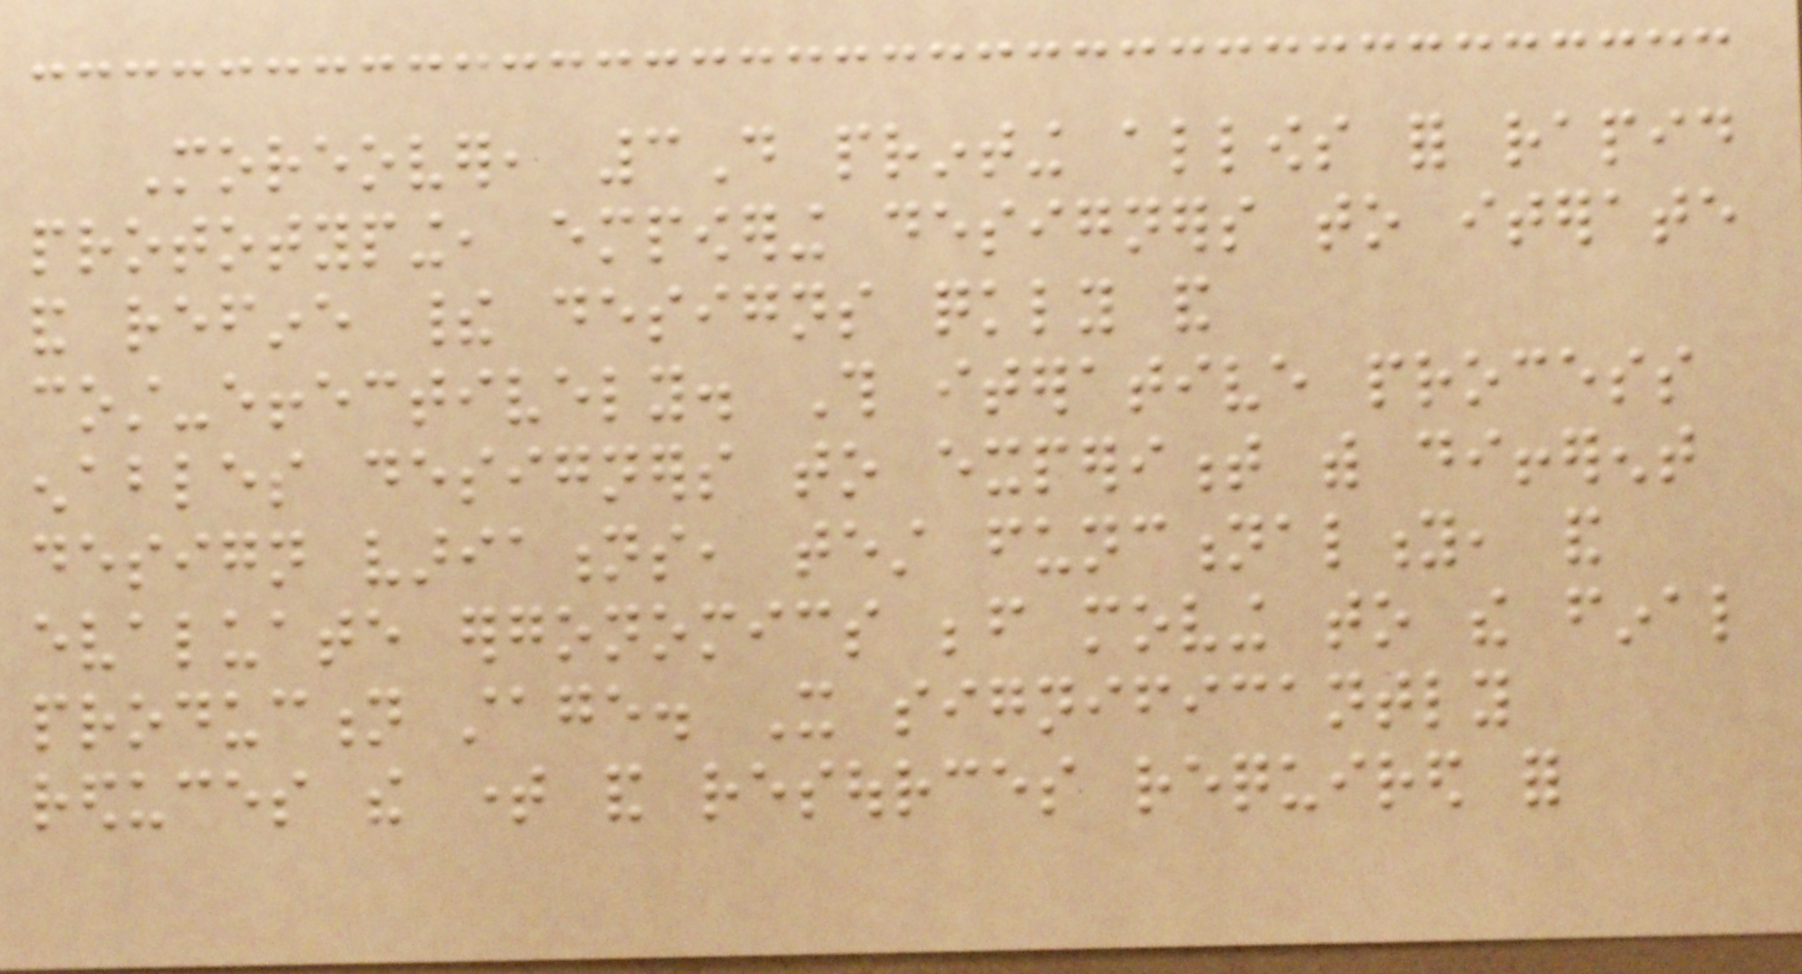Moreover, 3D printing allows for rapid
prototyping, empowering designers to iterate
and refine their designs quickly and
cost-effectively. This iterative process
enables designers to experiment with different
design variations, test functionality, and
evaluate ergonomics before moving to the final
production stage. It significantly
reduces the time and resources required for
